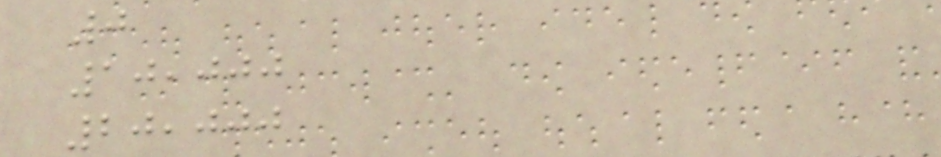0
10,000
20,000
